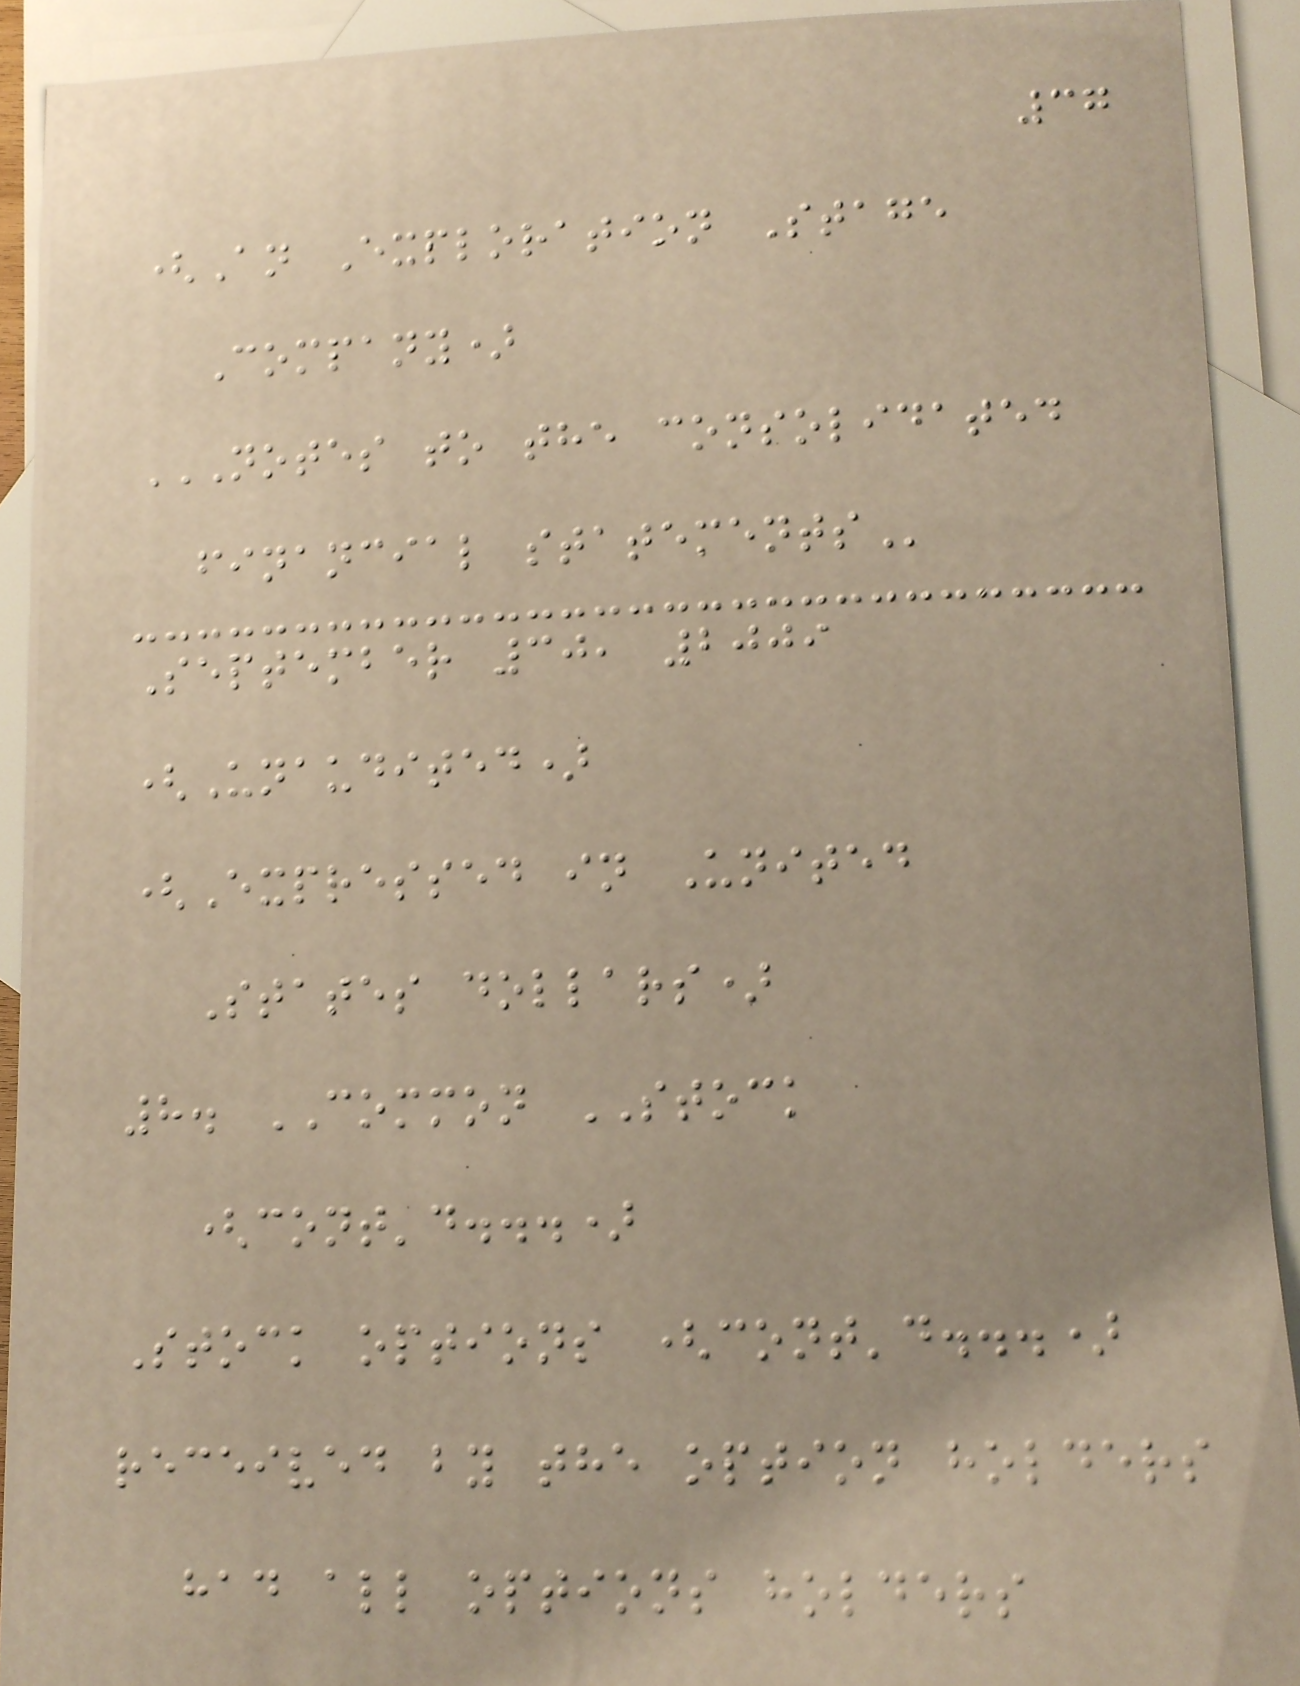37
(An Exploration Stage
Company)
NOTES TO THE CONSOLIDATED
FINANCIAL STATEMENTS
September 30, 2009
(Unaudited)
(Expressed in United
States dollars)
8. COMMON STOCK
(cont'd...)
Stock options (cont'd...)
received by the option holders
had all options holders
